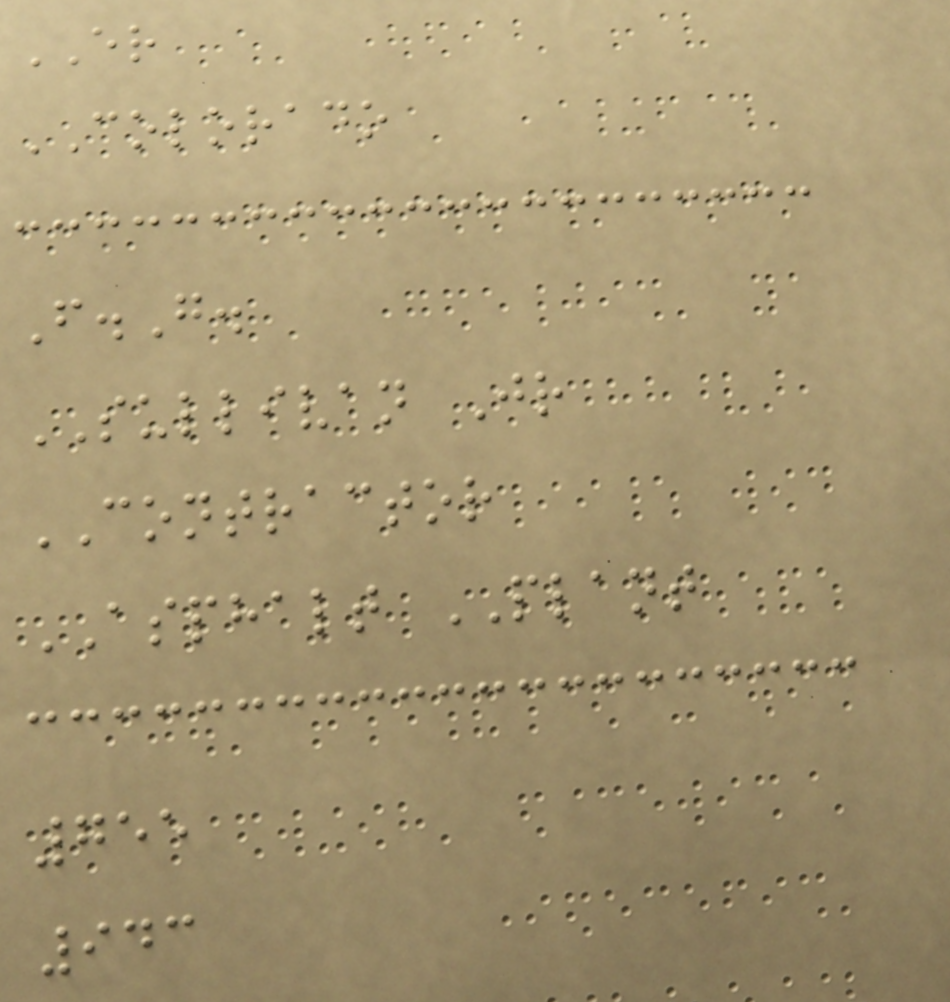ER
COLORADO
F.G.
SULLIVAN Jr
CONTRACTOR
ASPHALT PLANT
755
943
